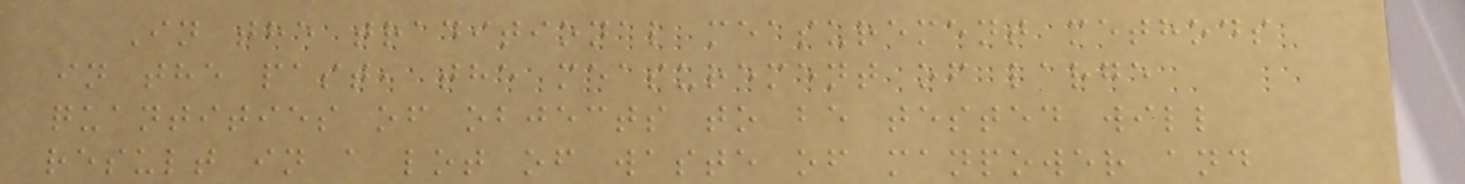In the traditional measurement methods
in the past, the measurement of large
quantities of objects to be tested will
result in a lot of waste of manpower and
